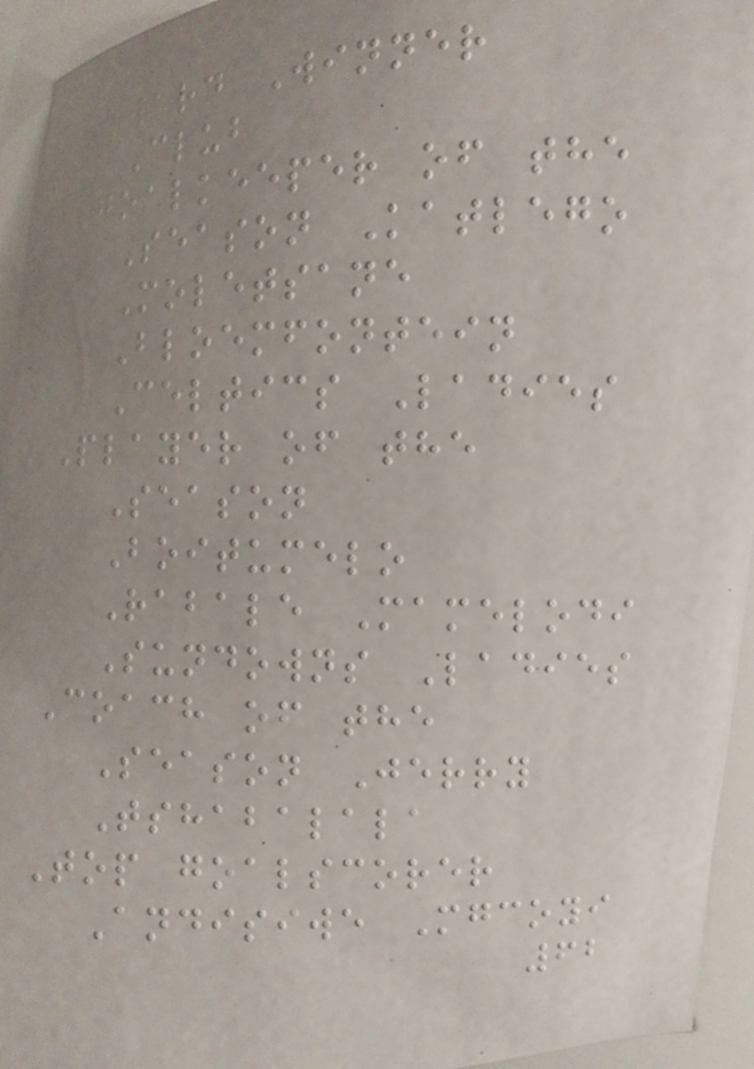Award Winner
Club
Goalkeeper of the
Season Katlego
Moletsane
Bloemfontein
Celtics Ladies
Player of the
Season
Boitumelo
Rabale Mamelodi
Sundowns Ladies
Coach of the
Season Jerry
Tshabalala
Top goalscorer
Andisiwe Mgcoyi
62
